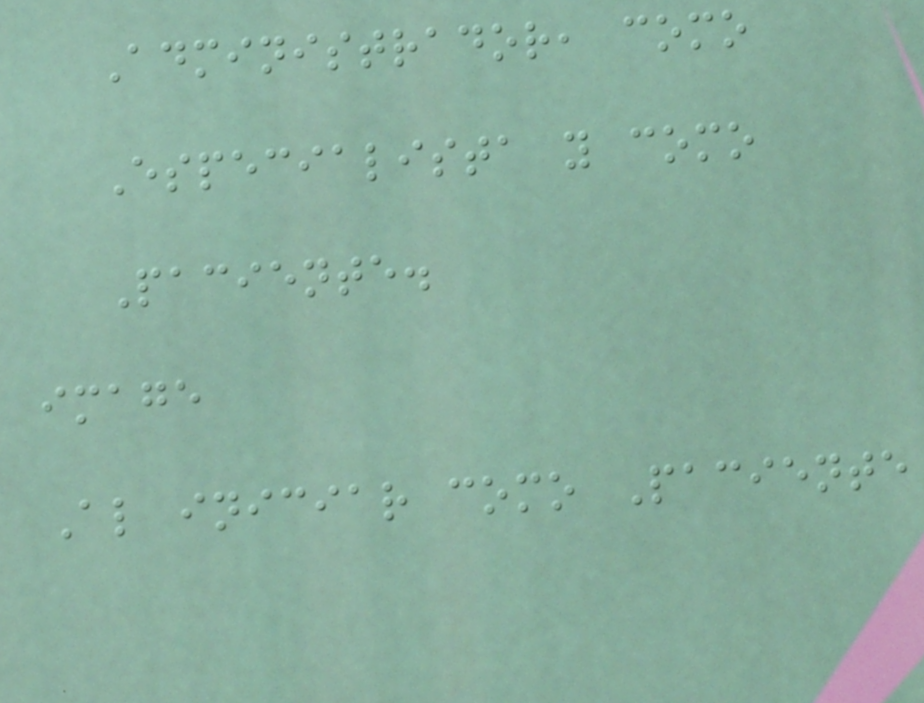Administrador, como
Especialista y como
Paciente.
image
Al iniciar como Paciente
